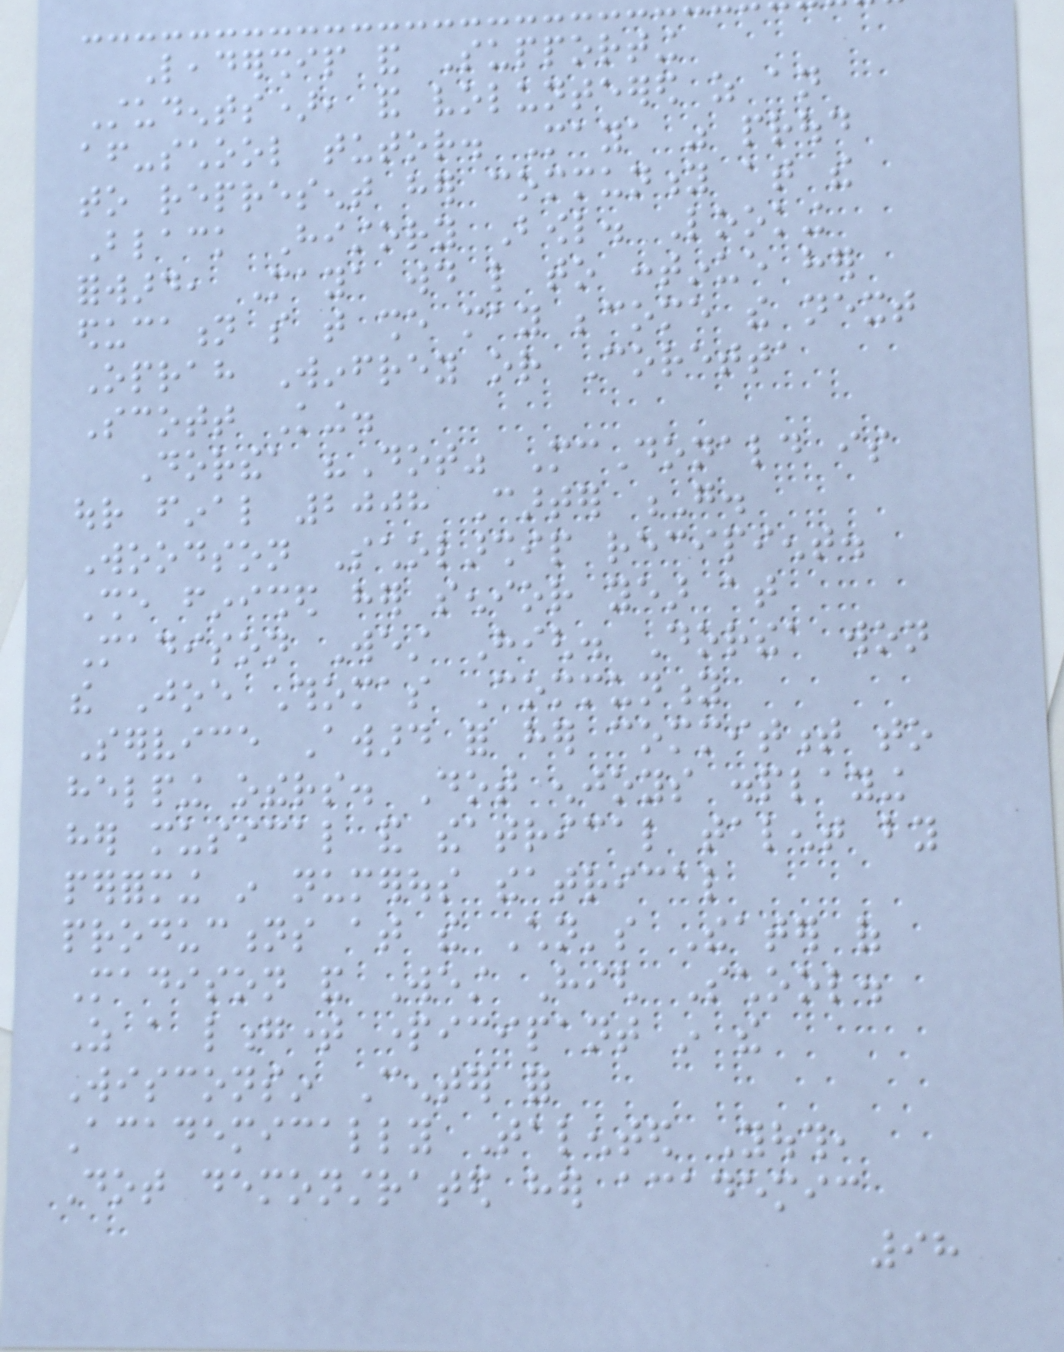Leadership and Supporting
Students), and volunteered as an
after-school tutor. Maya was proud
to represent her community at the
Black History Bowl. Looking
forward, Maya would like to continue her
education so that she may become the next
Oprah Winfrey or Coretta
Scott King.
Dorthea "Dot" McDonald is
our final 2008 Carter G.
Woodson Scholarship recipient.
She finished her senior year at
Madison West High. Dorthea won
the Joe Thomas Community
Service Award for her commitment to
helping others. Dot enjoys displaying
her musical and theatrical talent by
performing in numerous theatrical
productions at the Children's Theater of
Madison and West High School.
As a longtime participant in the
Wisconsin Center for
Academically Talented Youth,
Dot demonstrated her academic
98
